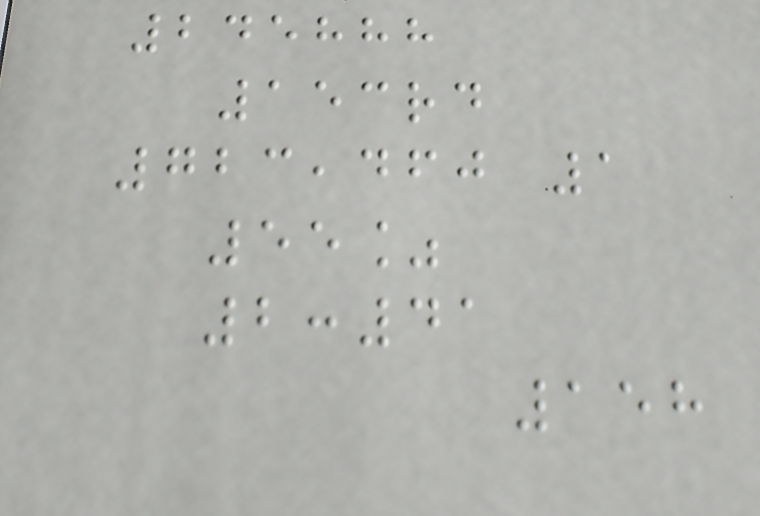245888
153rd
723,460 1
55%
2:41
158
